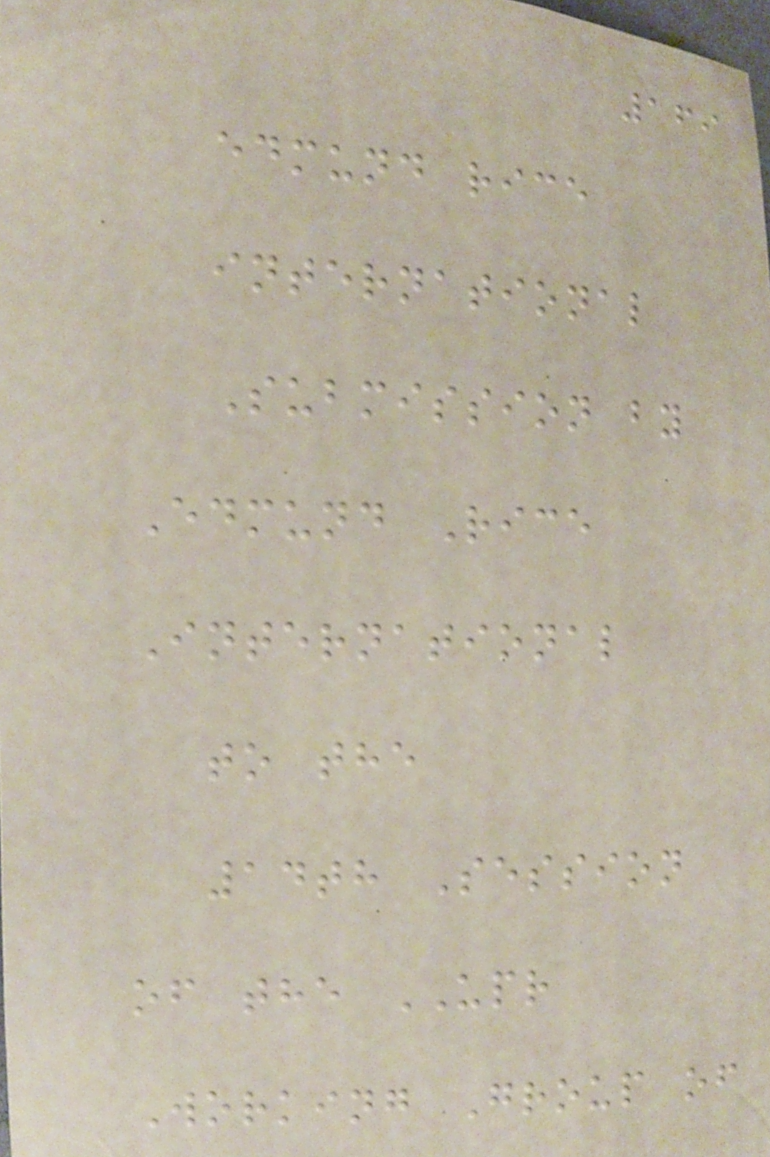169
edmund rice
international
Submission by
Edmund Rice
International
to the
14th Session
of the UPR
Working Group of
